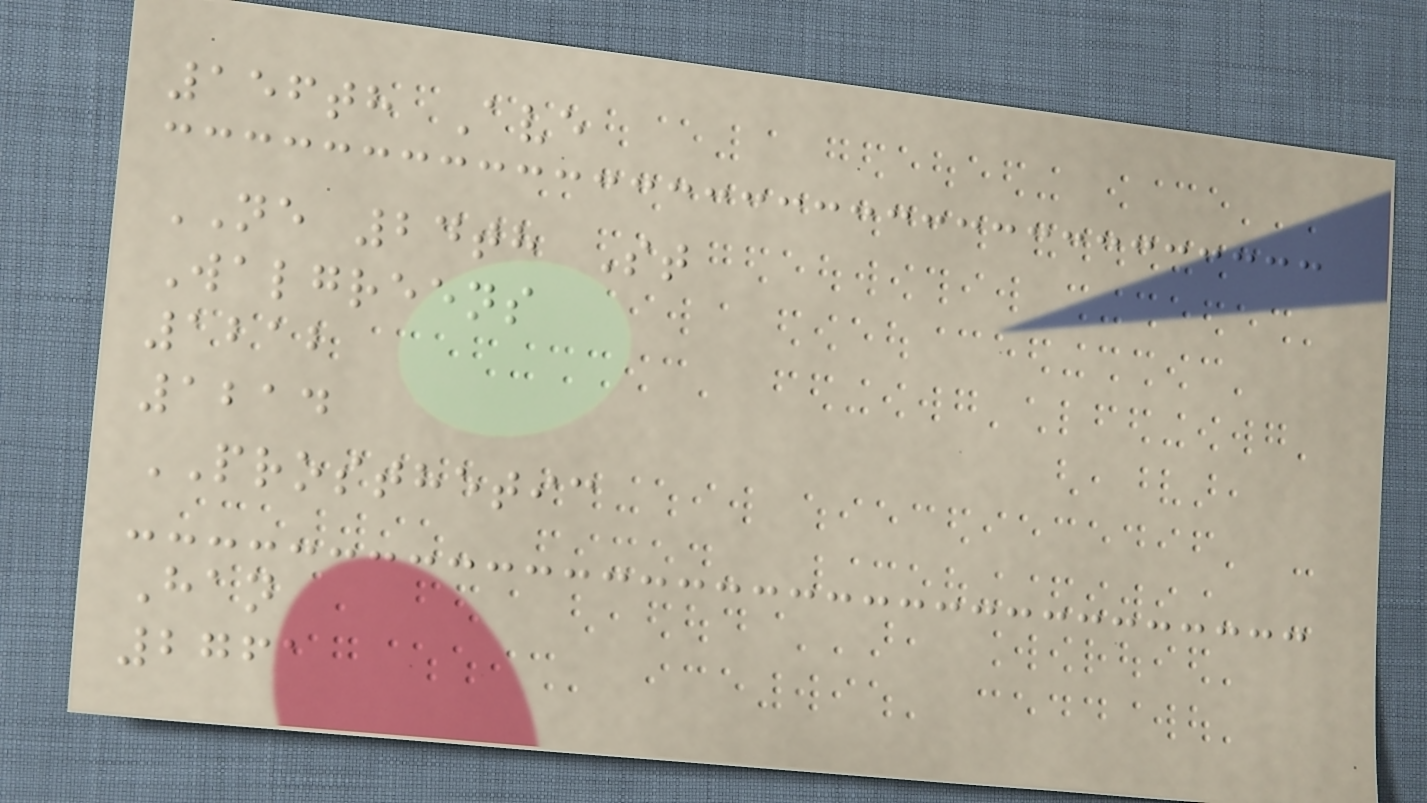156th Ave
NE 24th St
Walgreens
1212
1214
PROSTHETIC
Han
2761
